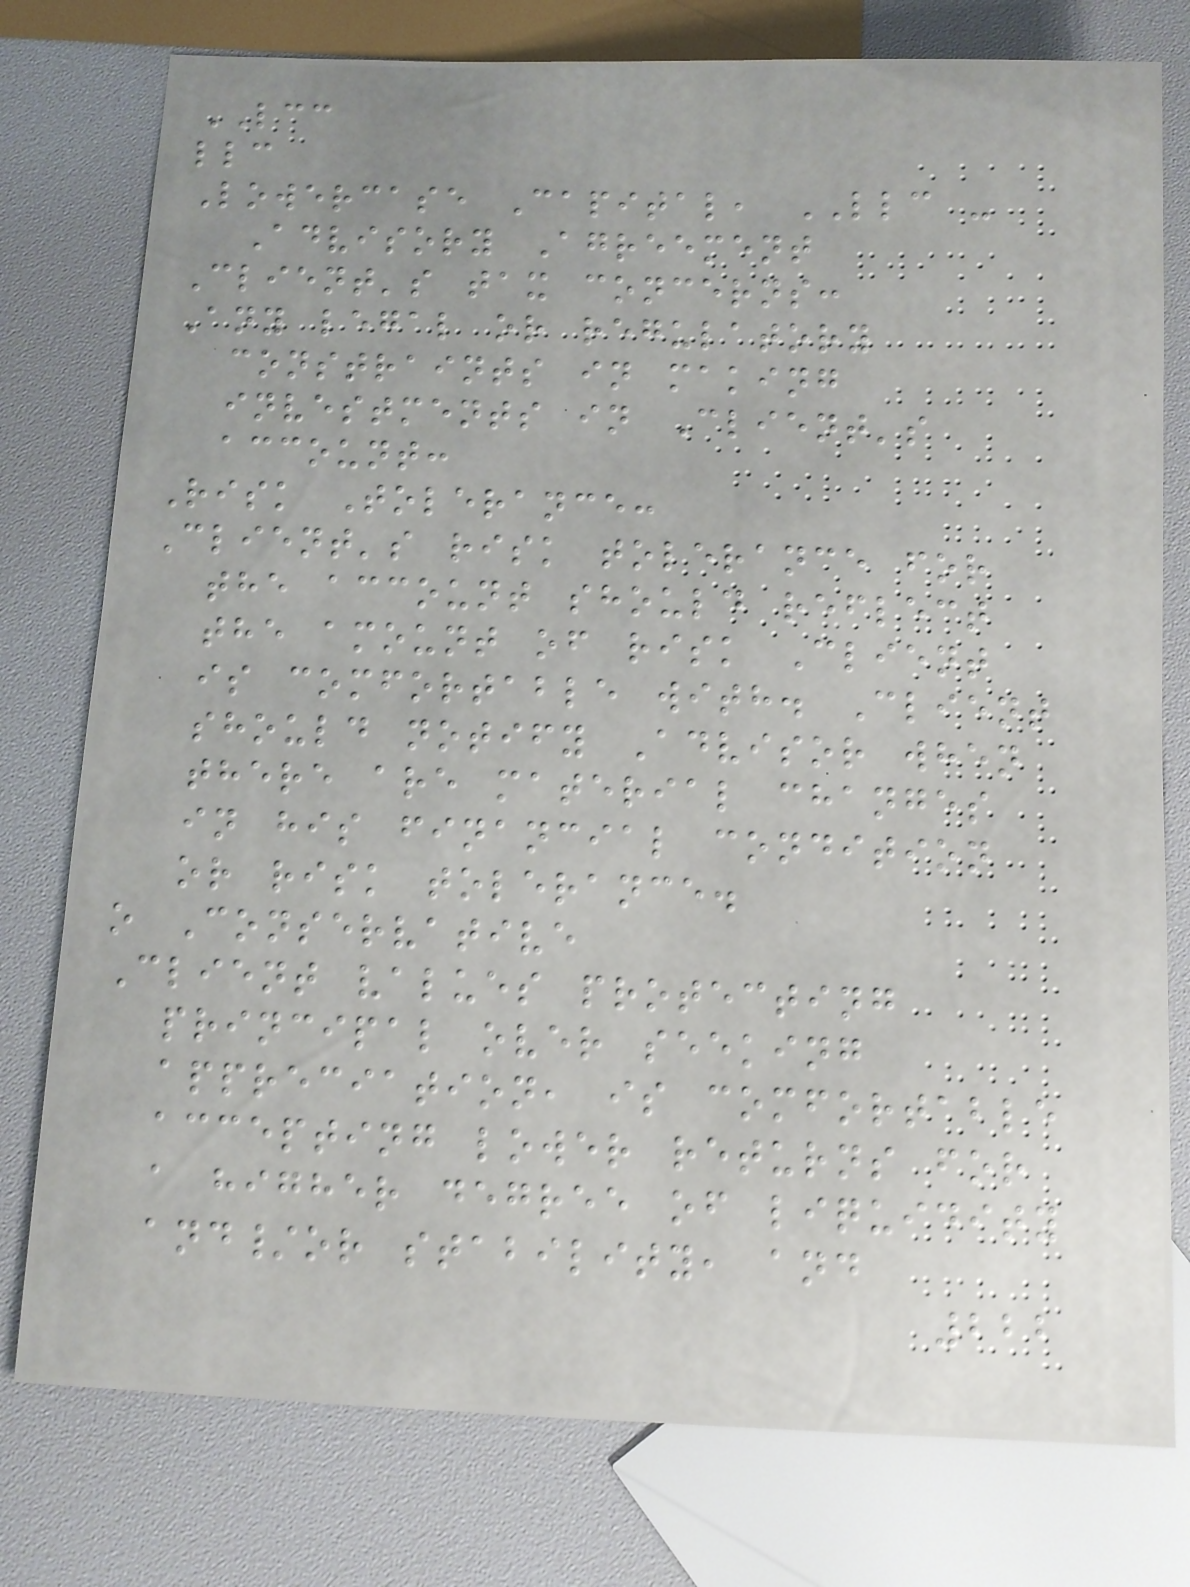LCC
llc
Lowercase Capital, LLC -
Advisory Agreement
Client's tax concerns:
Any legal or regulatory
constraints in making
investments in Client's
account:
Risk Tolerance:
Client's risk tolerance for
the account should reflect
the amount of risk Client
is comfortable with. Client
should notify Advisor when
there are material changes
in his financial condition
or risk tolerance.
o Conservative
Client values protecting
principal over seeking
appreciation, is comfortable
accepting lower returns for
a higher degree of liquidity
and/or stability, and
222
